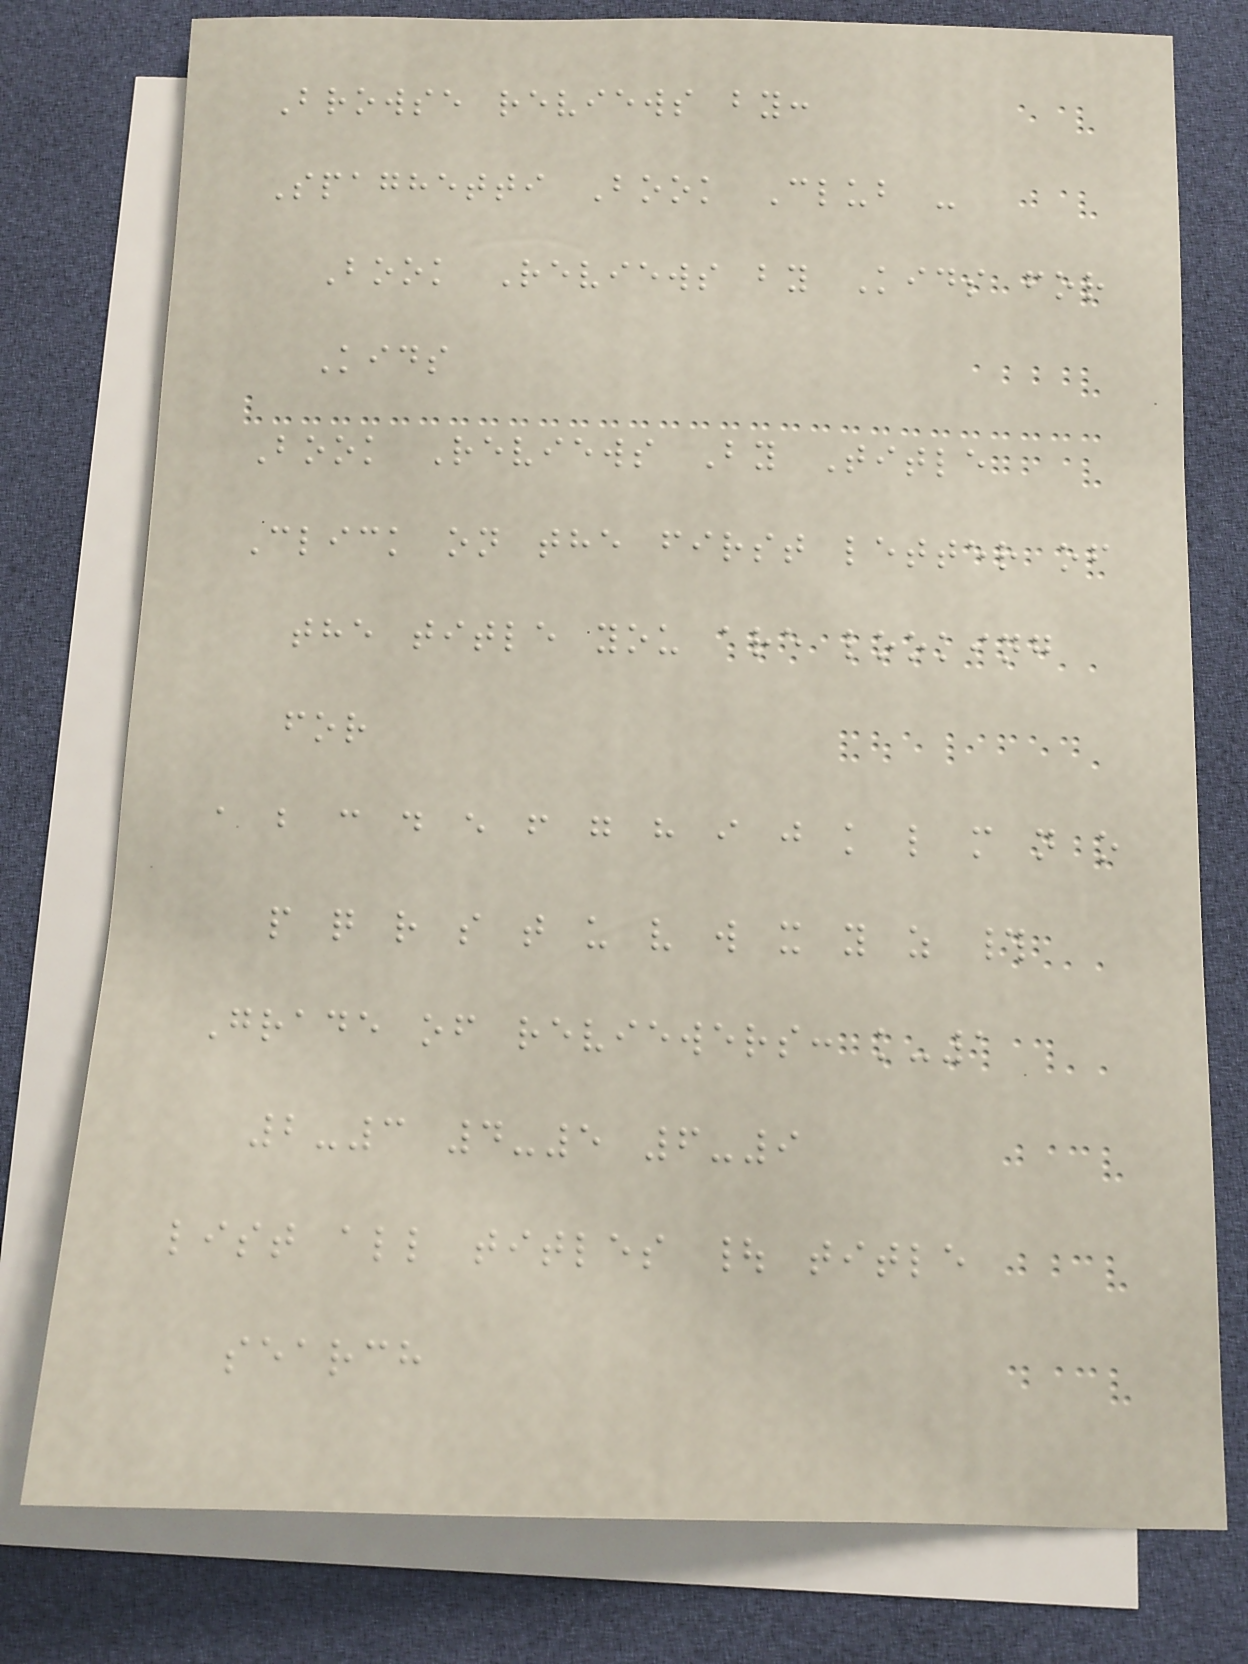Browse reviews by:
Spaghetti Book Club -
Book Reviews by Kids for
Kids
Book Reviews By Title
Click on the first letter of
the title you are looking
for
a b c d e f g h i j k l m n o
p q r s t u v w x y z #
Grade of reviewers: k-1
2-3 4-5 6-9
list all titles | title
search
